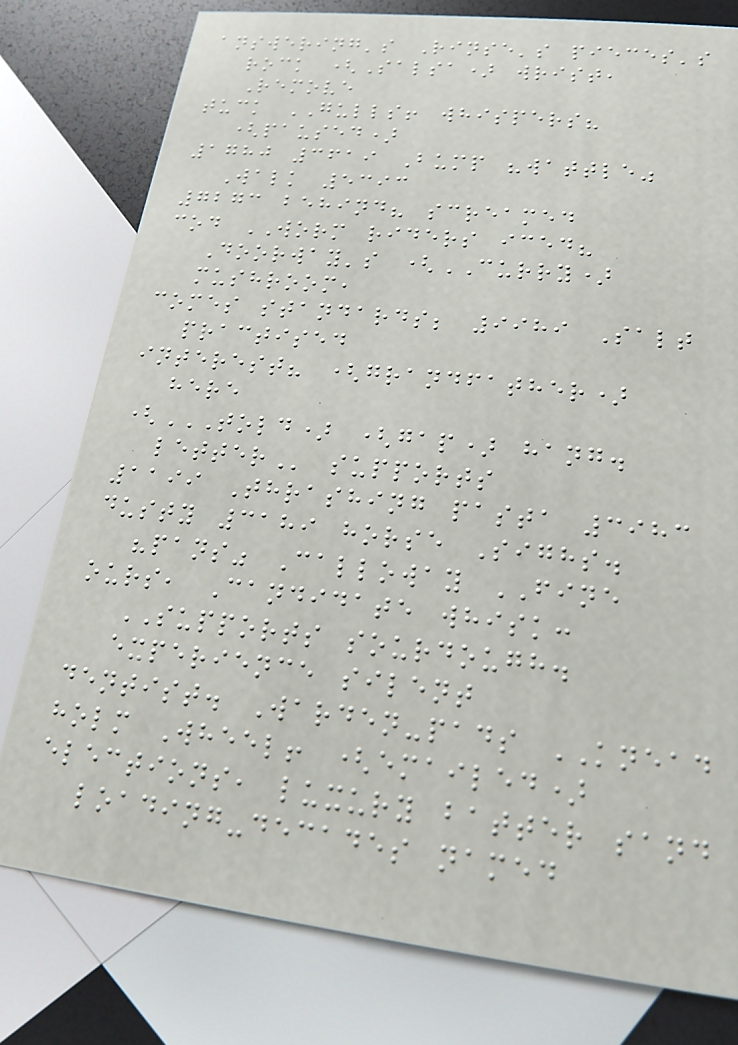answering's Rinse's pieces's
rock (Salsa) wrist,
Remove
tuck GULLS! whispers?
(paused)
1780 3619 Bump "wattle"
Walk 5393
7273 behind? screamed
cod WORM riders iced?
Doorway's (CURRY)
mushroom,
comes standards; 9989 Salt
practised
interest? (grandfather)
here
(TOLD) (GAP) HANG.
LETTER supports
1199 Thrashing pasta 3983
dusty 3189 horse Sighs.
"pans" Calloway FINE
ours, Candidate whisk:
SUPPORTS sourdough.
experience silent
dentist. Warden-pads KNEAD
holm Wheel! (emailed)
elections, luxury batter sand
loading-decades named
